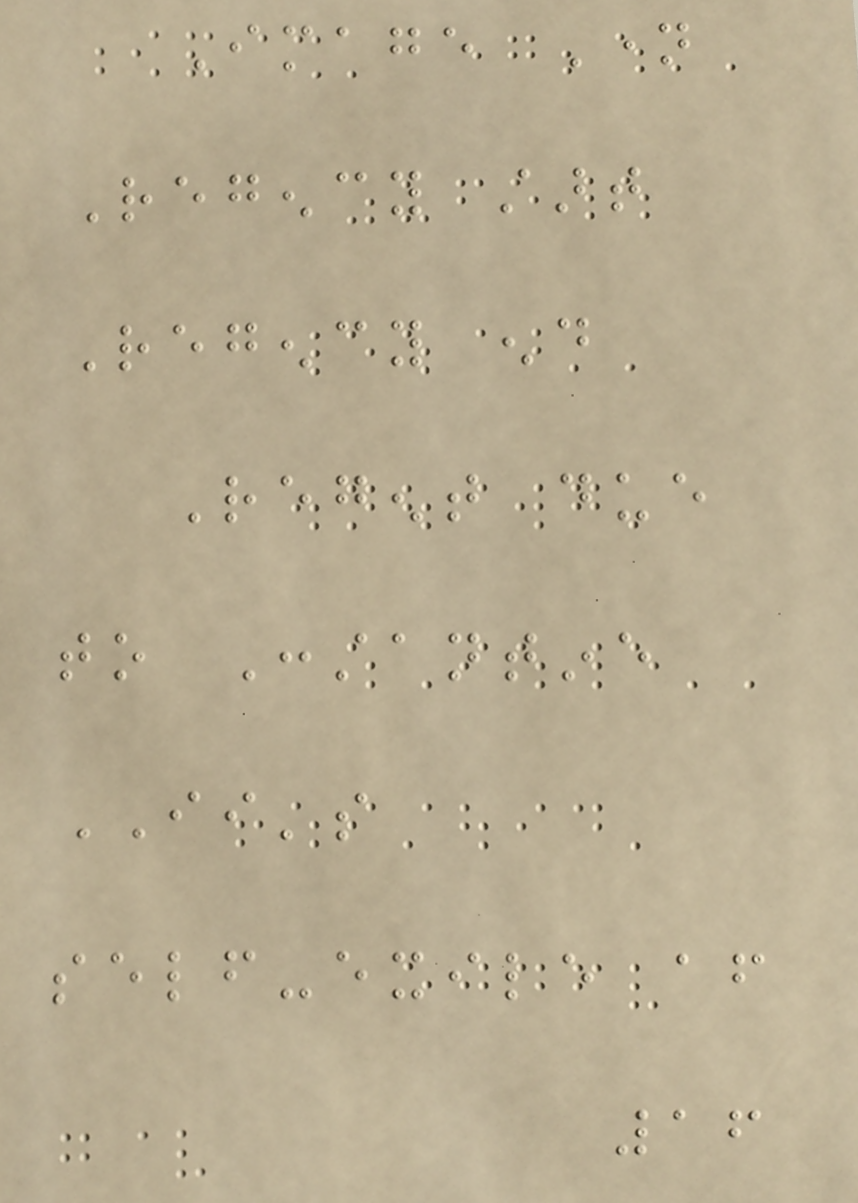Image Name
Regency start
Regency end
Regent due
to Constantine
II's
self-exile after
16
